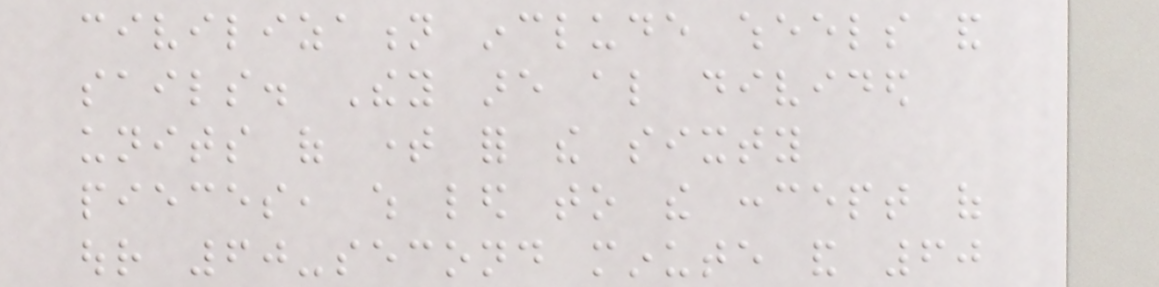civilization include wheels and
sails. They are also divided
units of time for the sixty
pieces, which led to the concept of
our 60-second minute and 60
